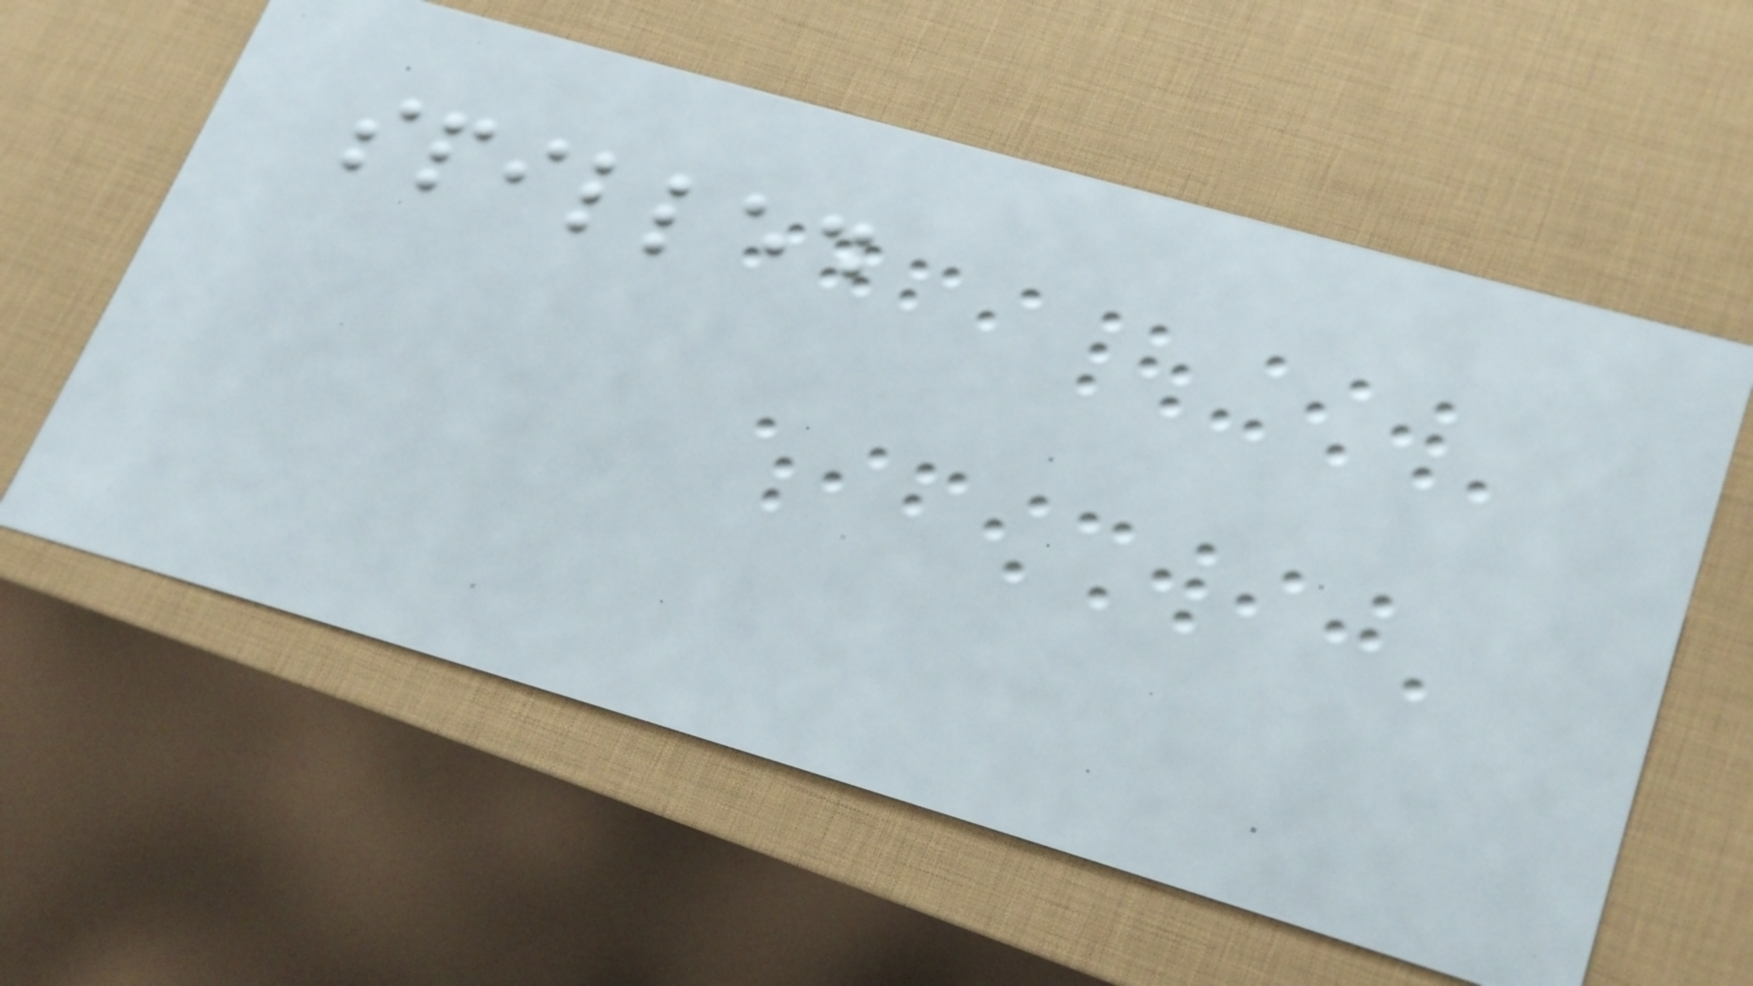spilled
